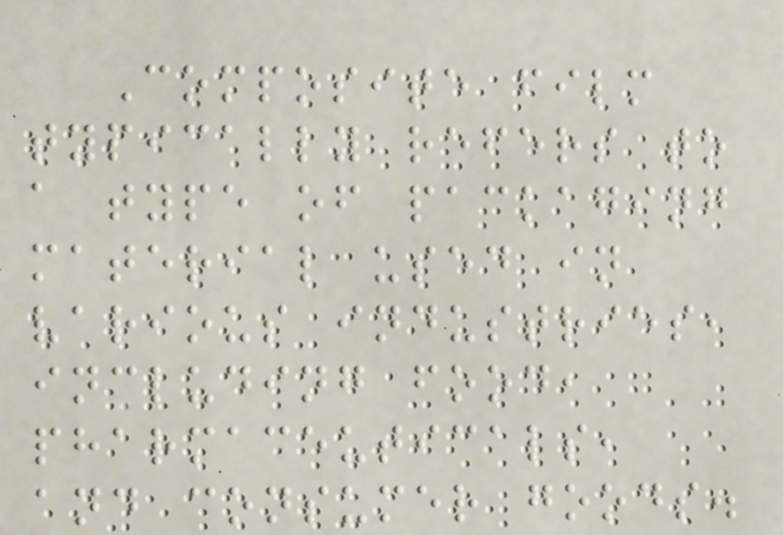Composite film
typically refers to
a type of packaging
material used in
various industries,
including food,
pharmaceuticals,
and consumer goods.
